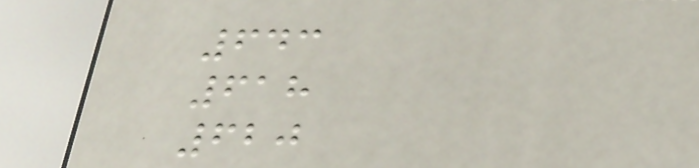643
618
620
